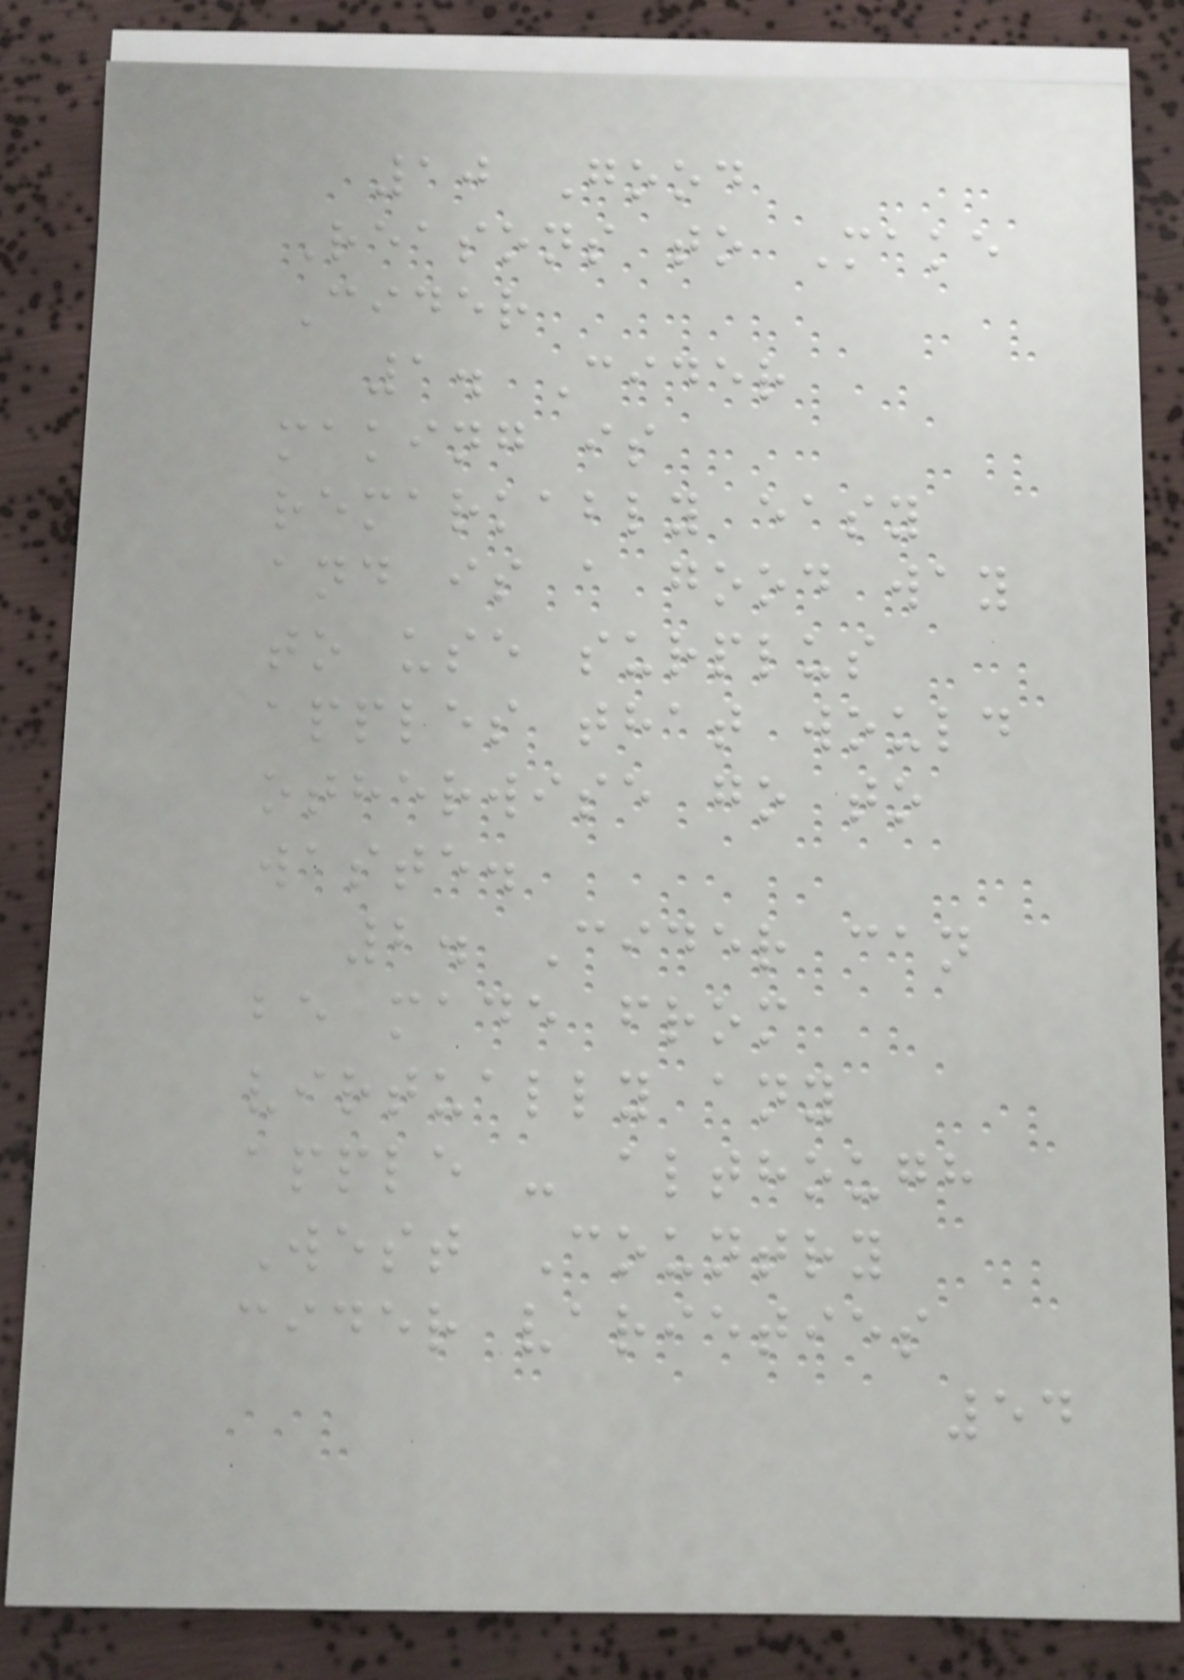10 Good
Reasons to Make
Cider
1. Cider
making is
remarkably easy
and is a good way
to use surplus
apples that would
otherwise go to
waste.
2. Cider can
be made from
virtually any
apple - although
West Country
cider varieties
54
